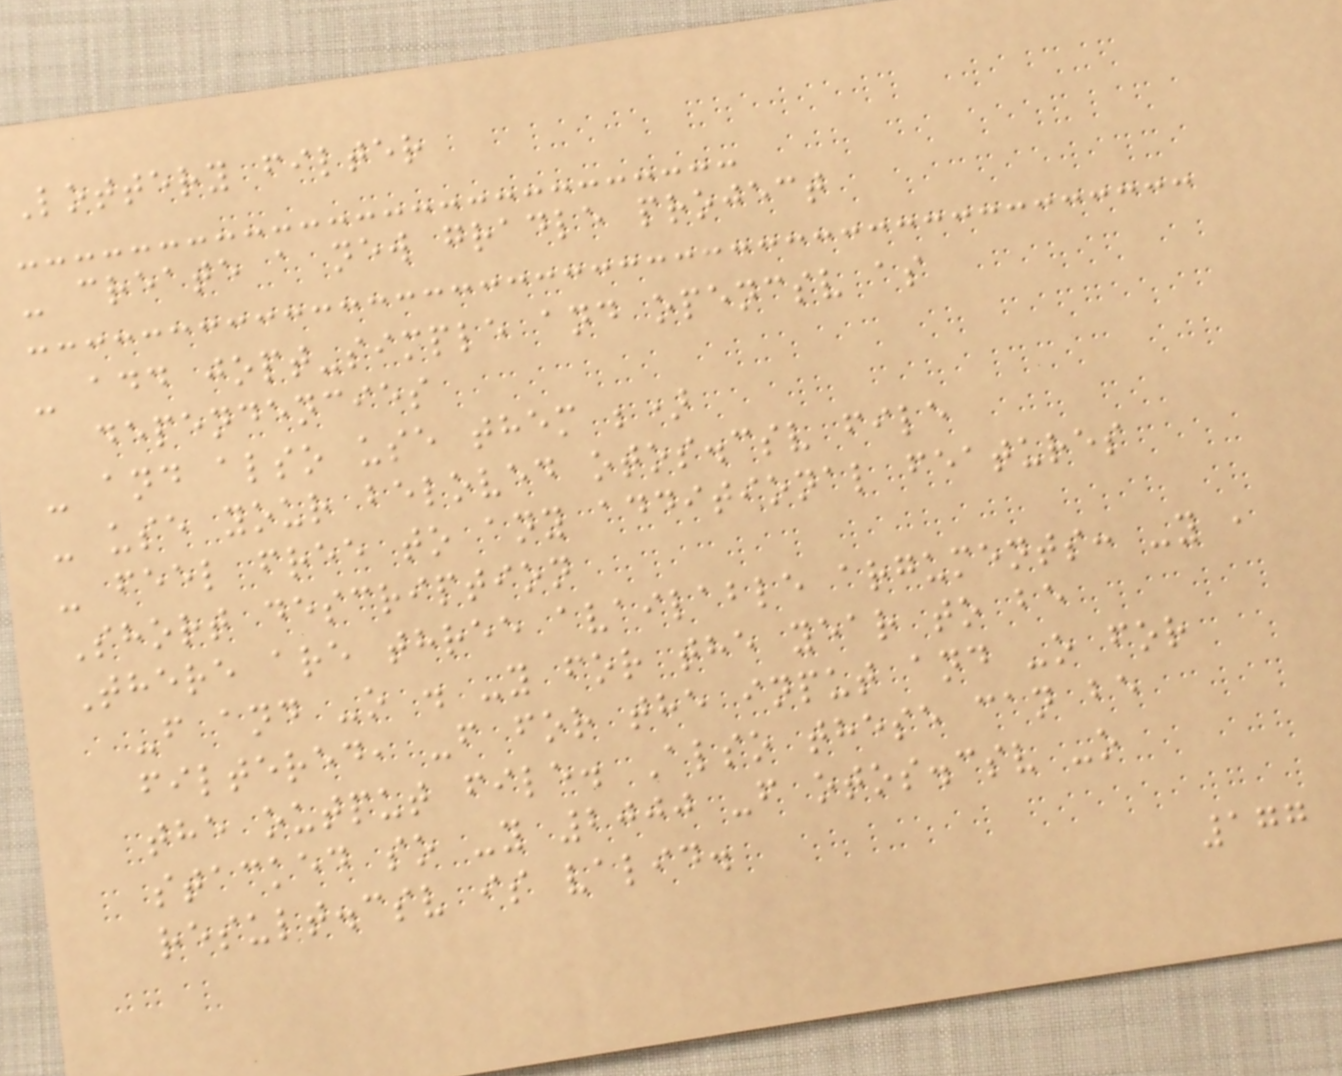Lottery filter
- create a new gradle project
- add jopt-simple and opencsv as
dependencies
- and also use them ;)
- use your beloved otos.csv file
- feel free to any additional features
Short description
There are three available arguments: -y ,
-f and -o . -y for the year to be
filtered, -f for the input and -o for
the output file. Also these can be
stacked so -y 2000 -f otos.csv -o
result.csv is valid.
177
